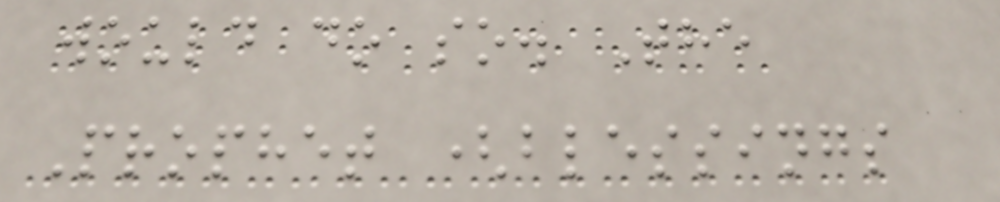would do so. The
Prophet (blessings
